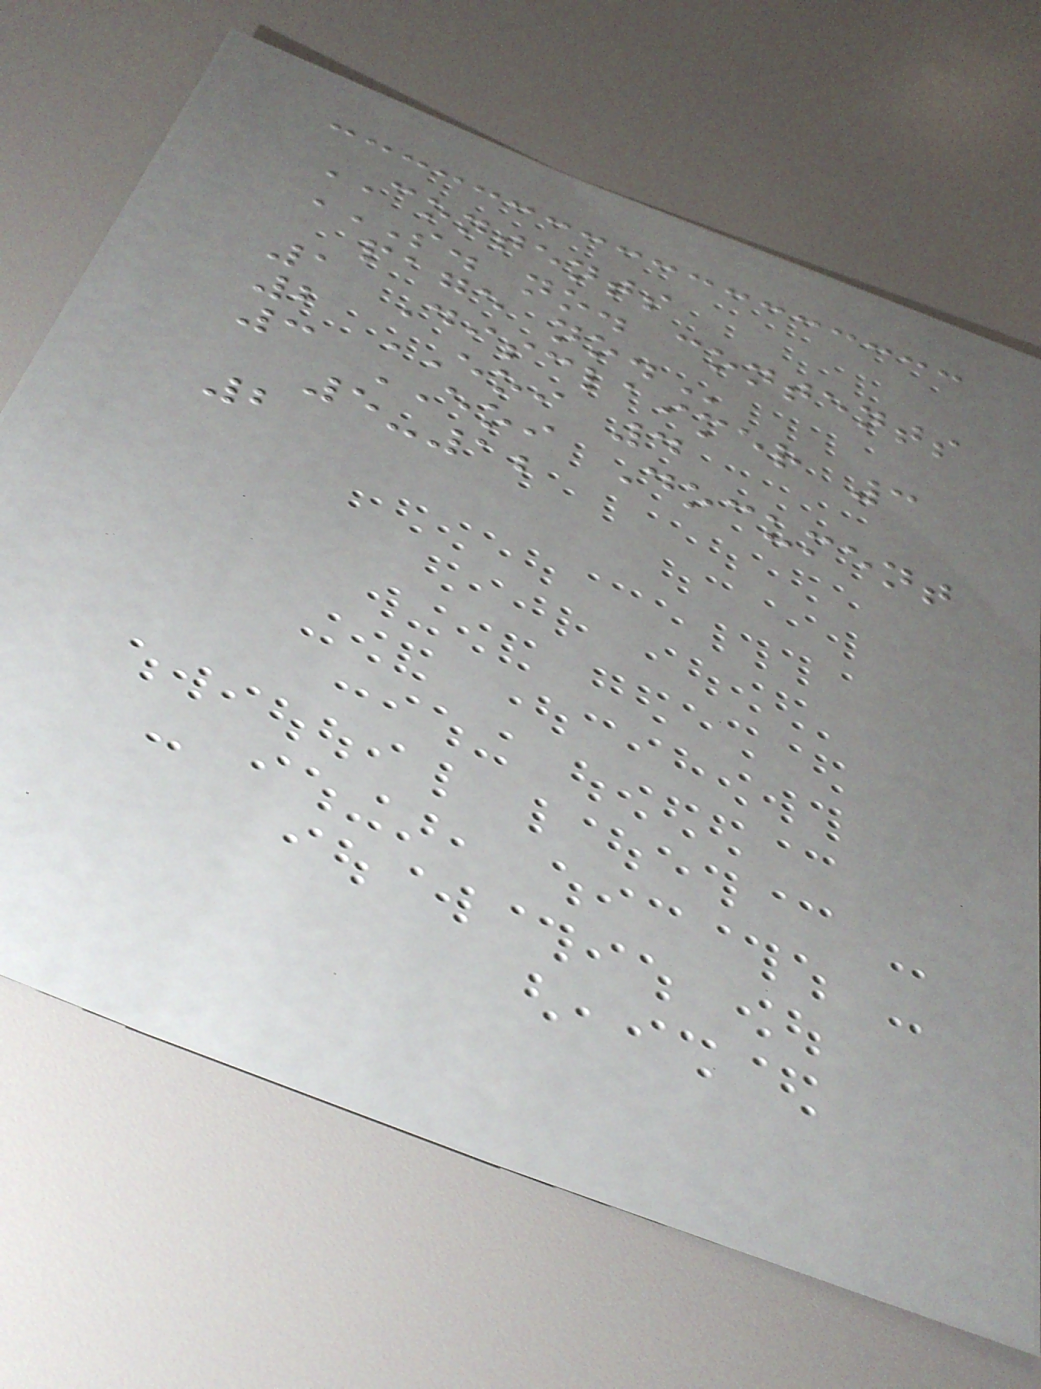CONTENTS
S. NO. CONTENTS
PAGE NO.
1 Disclaimer 3
2 EOI 4
3 EOI Document
5-12
2
